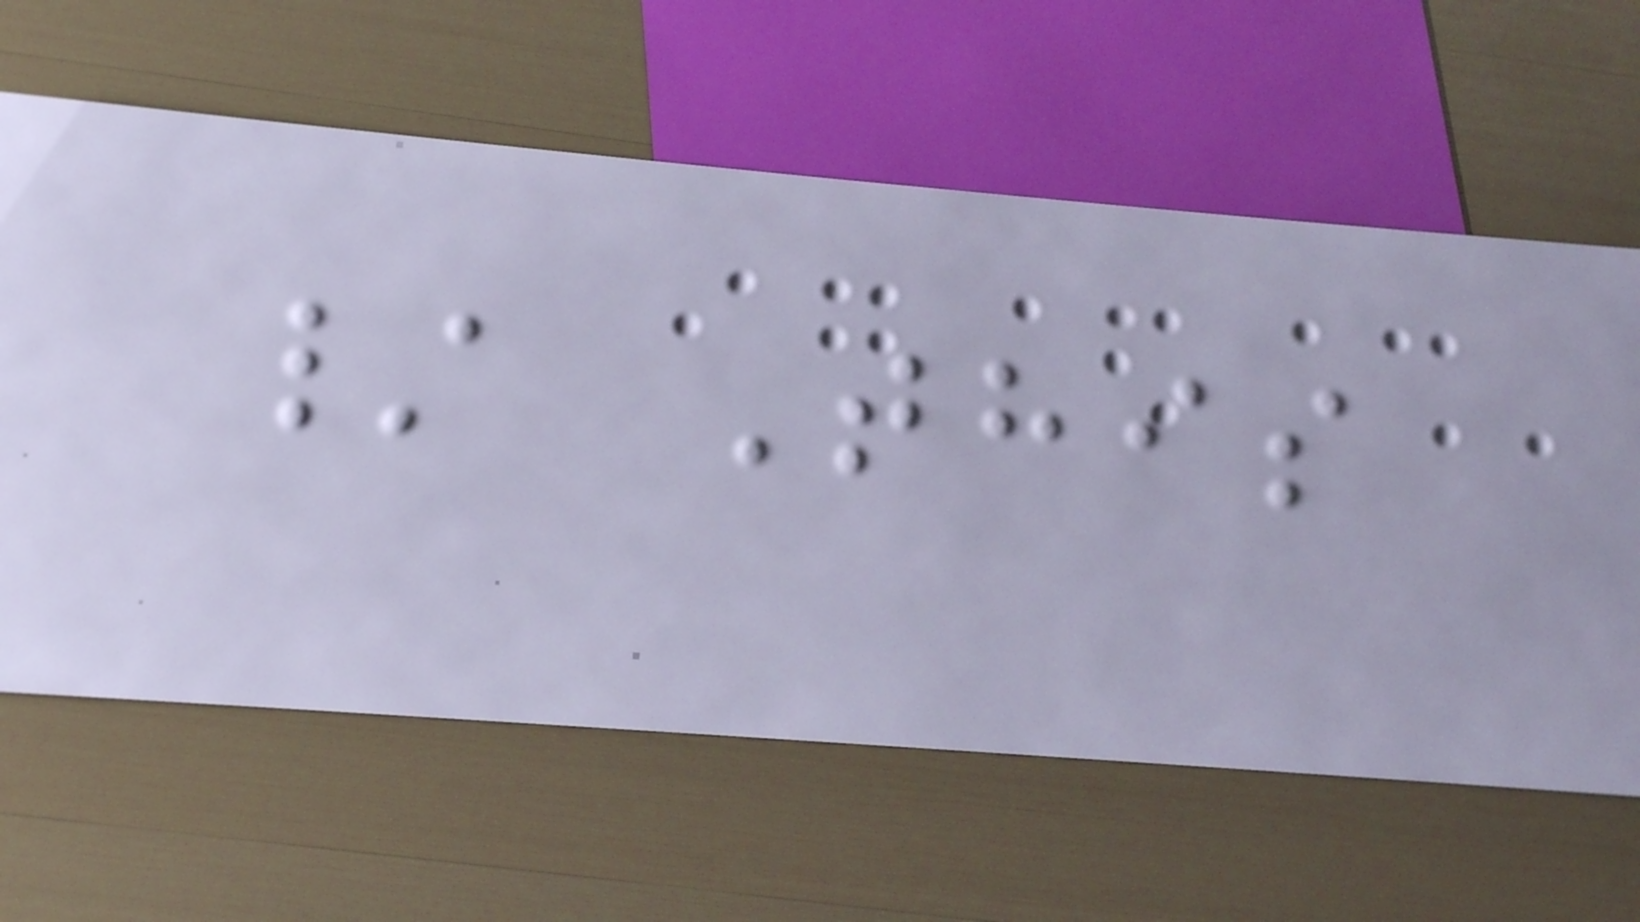/ This
